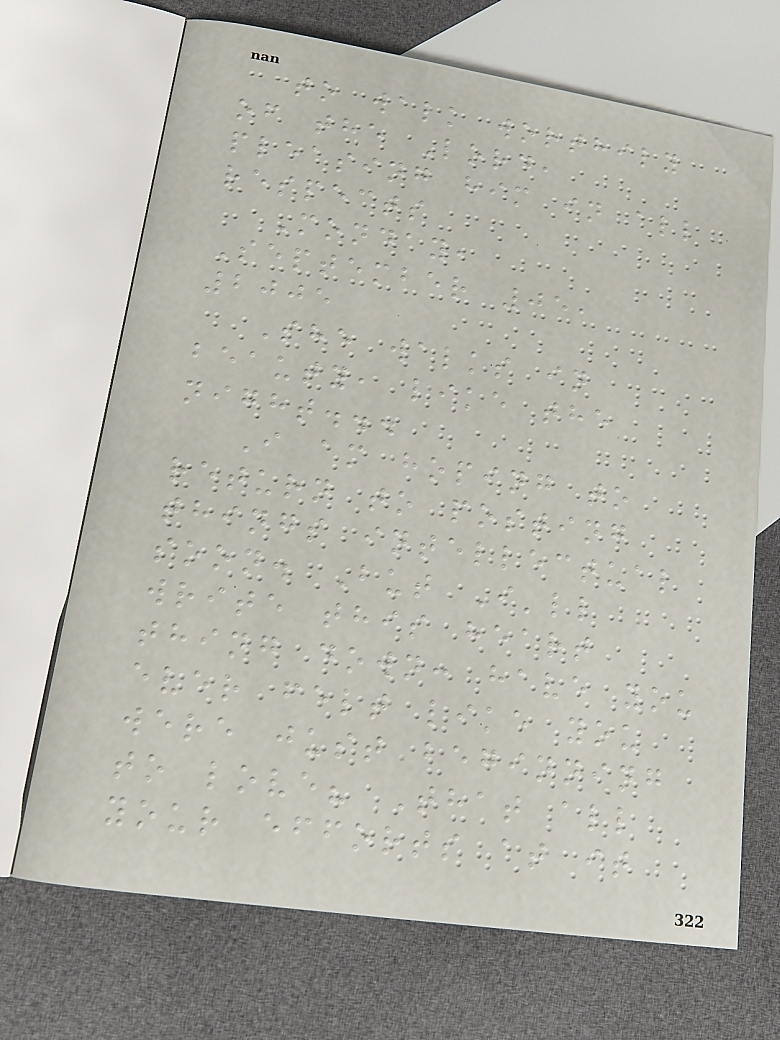to walk worthily
of the Lord,
pleasing him in all
respects
Monday,
September 05,
2005
She walks in
beauty, like the
night...
I am hoping to
return to posting
things intellectual
soon. But I'll
write this heart
thing down: have you
ever felt like you
were just beginning
to love? That all
your efforts at it
